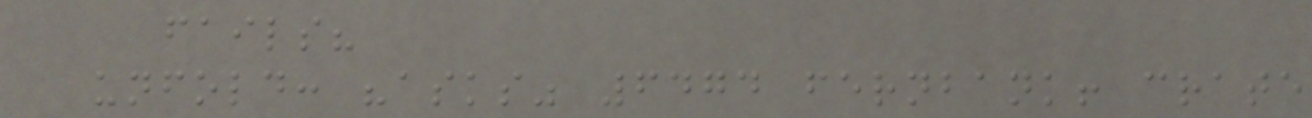fails?
unfold: "asks" 6474 fernbank! crate
